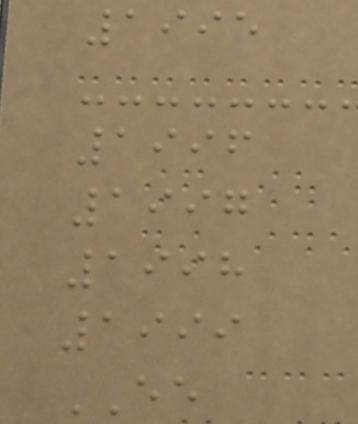1995
1996
1997
1998
1999
EE
